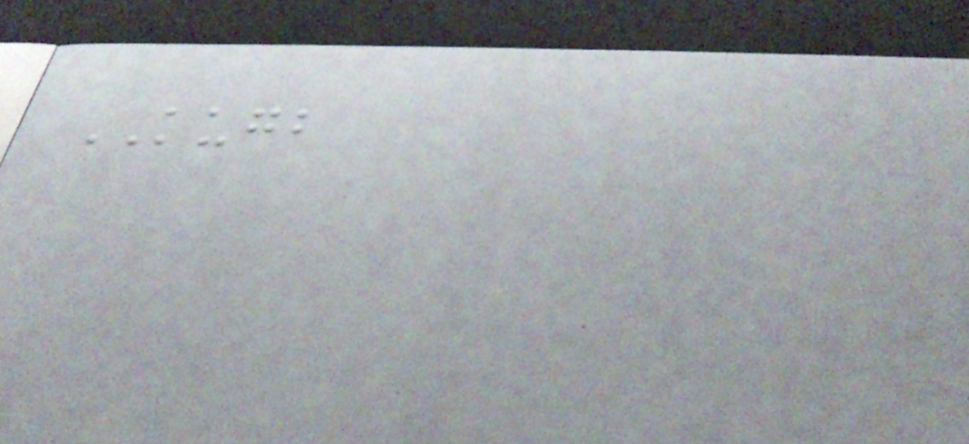KUGB
